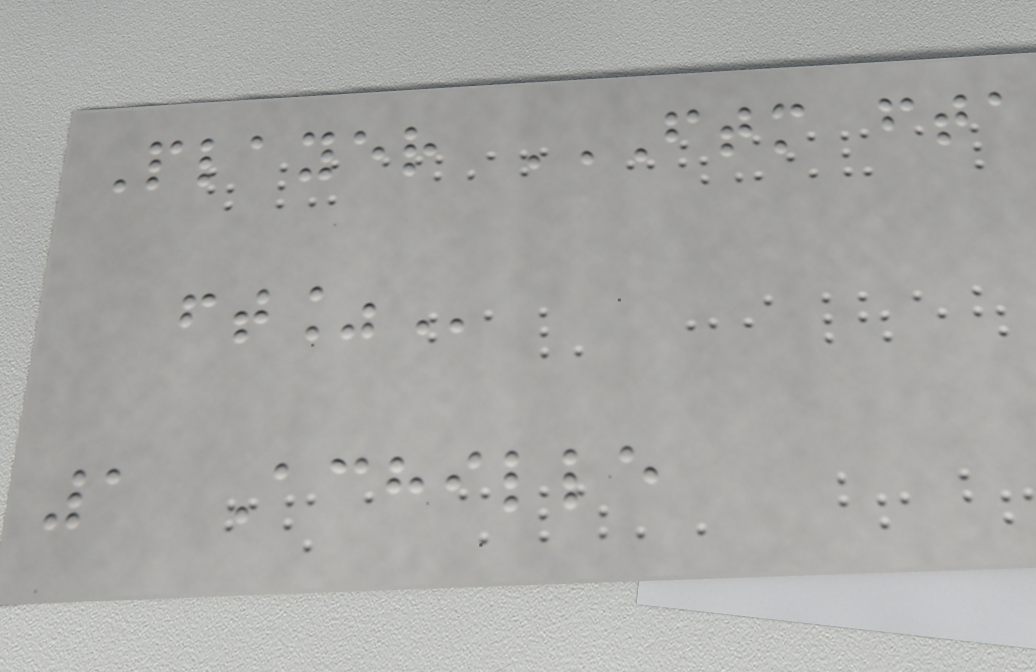Player FTM FTA
FT%
1 Achille
